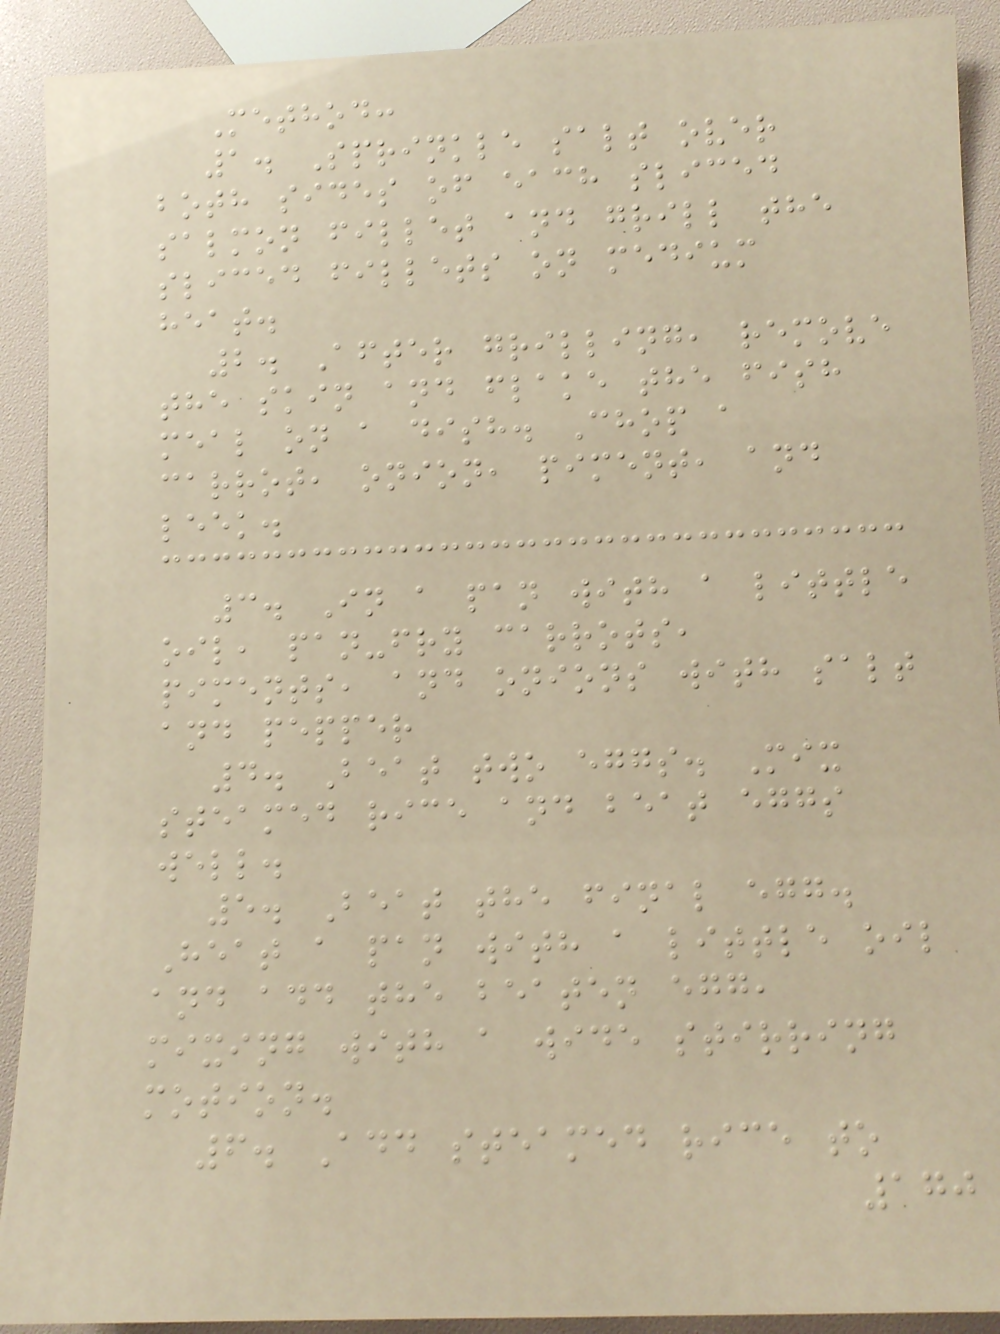Method:
1. Sprinkle salt over
both sides of each sliced
salmon fillet and grill the
sliced fillets on medium
heat.
2. After grilling, remove
the skin and flake the fish
meal on a dish. Chop a
carrot, onion, piment, and
leek.
3. In a pan with a little
oil, pan-fry carrots,
piments, and onions with salt
and pepper
4. Beat two eggs. Mix
steamed rice and beat eggs
well.
5. Beat the final egg.
Heat a pan with a little oil
and add the beaten egg,
mixing with a wide stirring
motion.
6. Add steamed rice to
170
